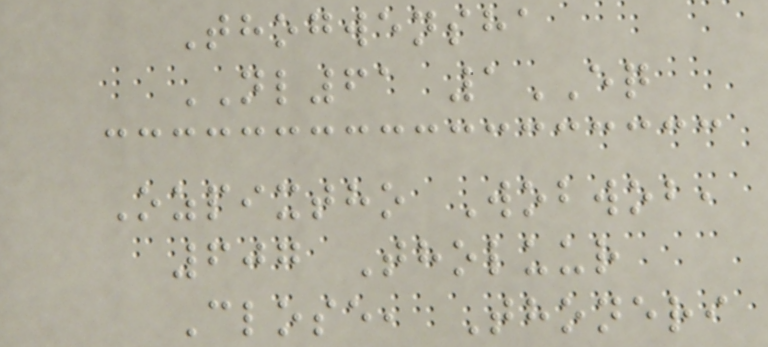Thogwensha
NL61 1EQ
Ozpixtho Wobwob,
607 Tholuur
Close, Thoneri
